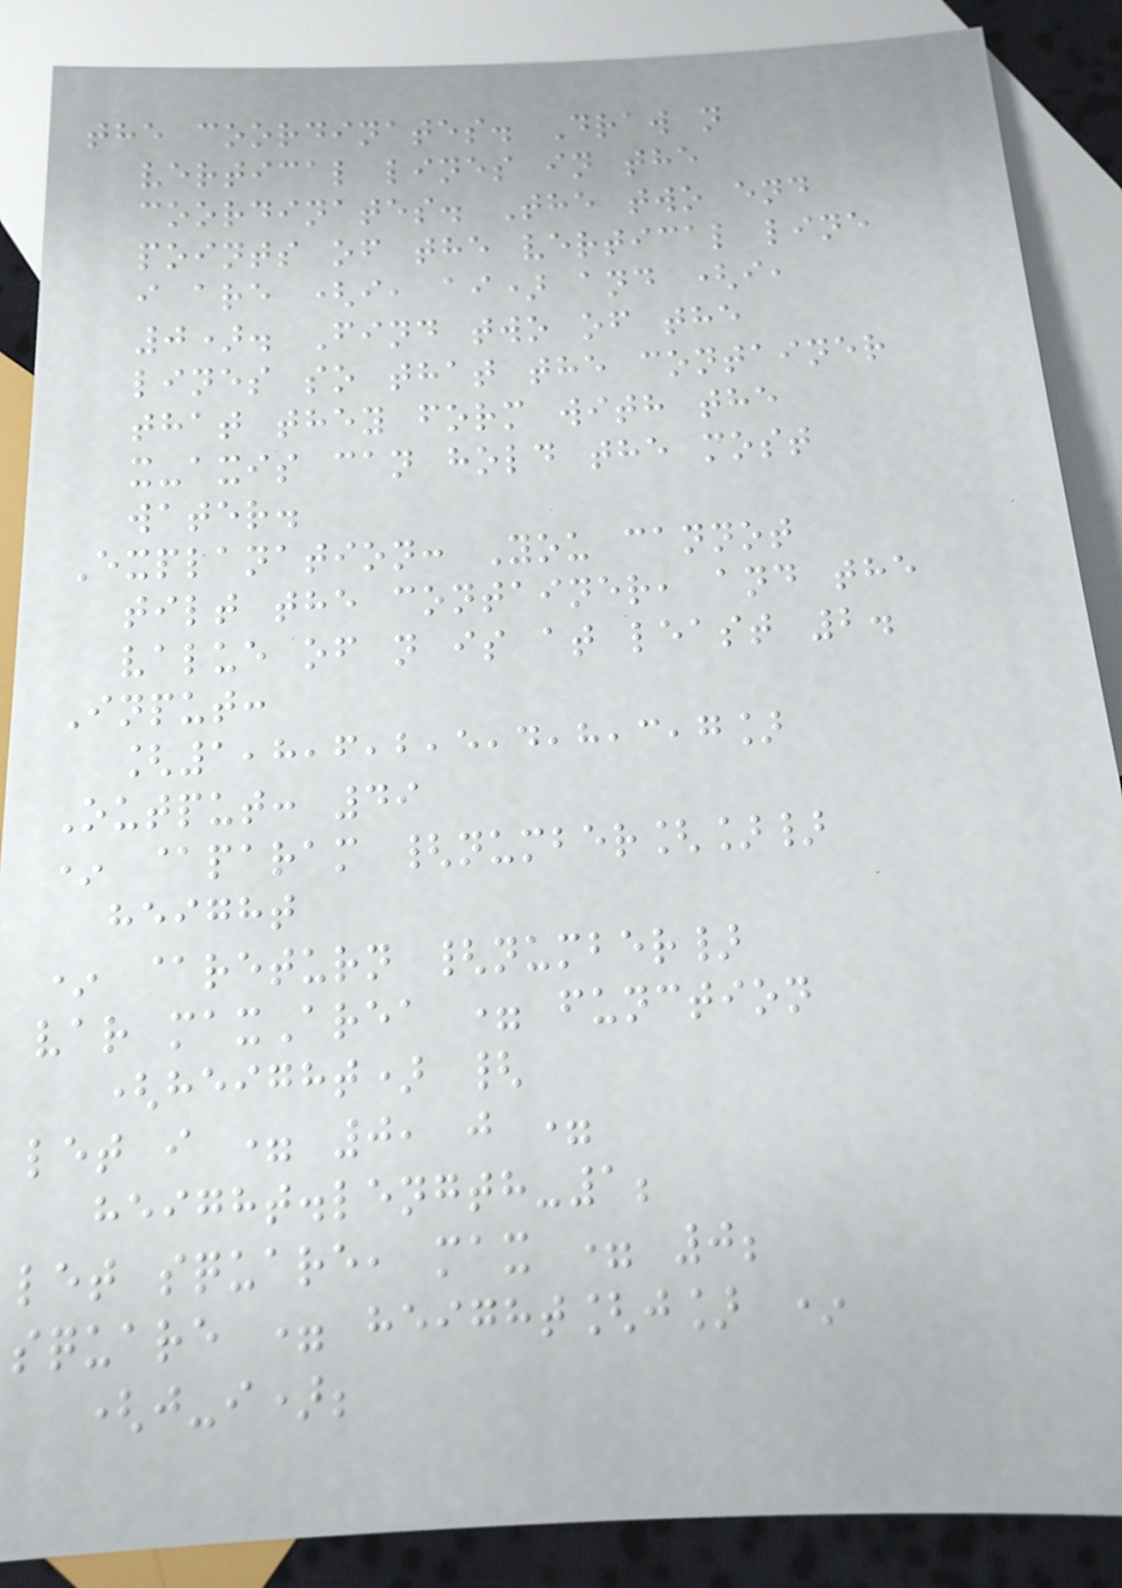the coordinates. Draw n
vertical lines in the
coordinates. The two end
points of the vertical line
i are (i, ai) and (i,
0). Find two of the
lines so that the container
that they form with the
x-axis can hold the most
water.
Explanation: You cannot
tilt the container, and the
value of n is at least 2.
Input:
[1,8,6,2,5,4,8,3,7]
Output: 49
* @param {number[]}
height
* @return {number}
var maxArea = function
(height) {
let i = 0, j =
height.length-1;
let square, max = 0;
square = height[j] *
(j-i);
